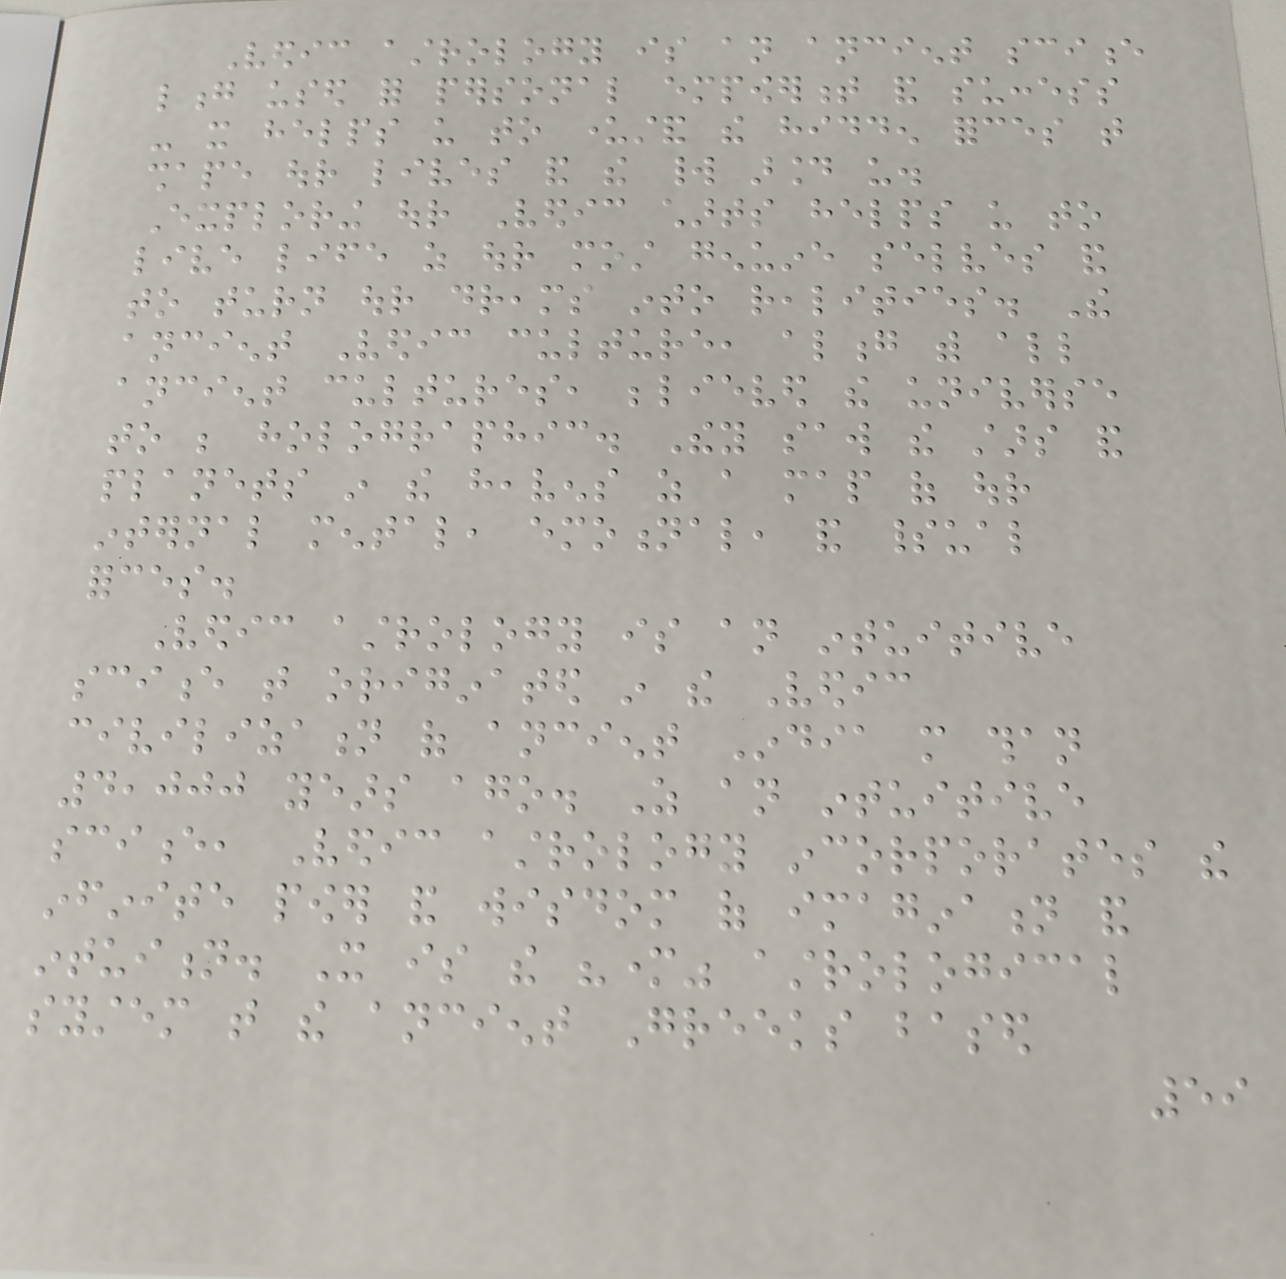Vedic astrology is an ancient science
long used for personal empowerment and success
- it helps us to understand the hidden forces that
shape our lives and the world around us.
Exploring our Vedic charts helps us to
live life as our most genuine selves and
to turn our dreams into realities. The
ancient Vedic culture, along with all
ancient cultures, believed the universe
to be holographic. They saw the stars and
planets in the heavens as a map of our
internal mental, emotional, and spiritual
forces.
Vedic astrology is an intuitive
science that originated in the Vedic
civilization of ancient India more than
4,000 years ago. As an intuitive
science, Vedic astrology incorporates the
infinite power and wisdom of imagination and
intuition. It is the "mother" astrological
system that the ancient Greeks based
59
